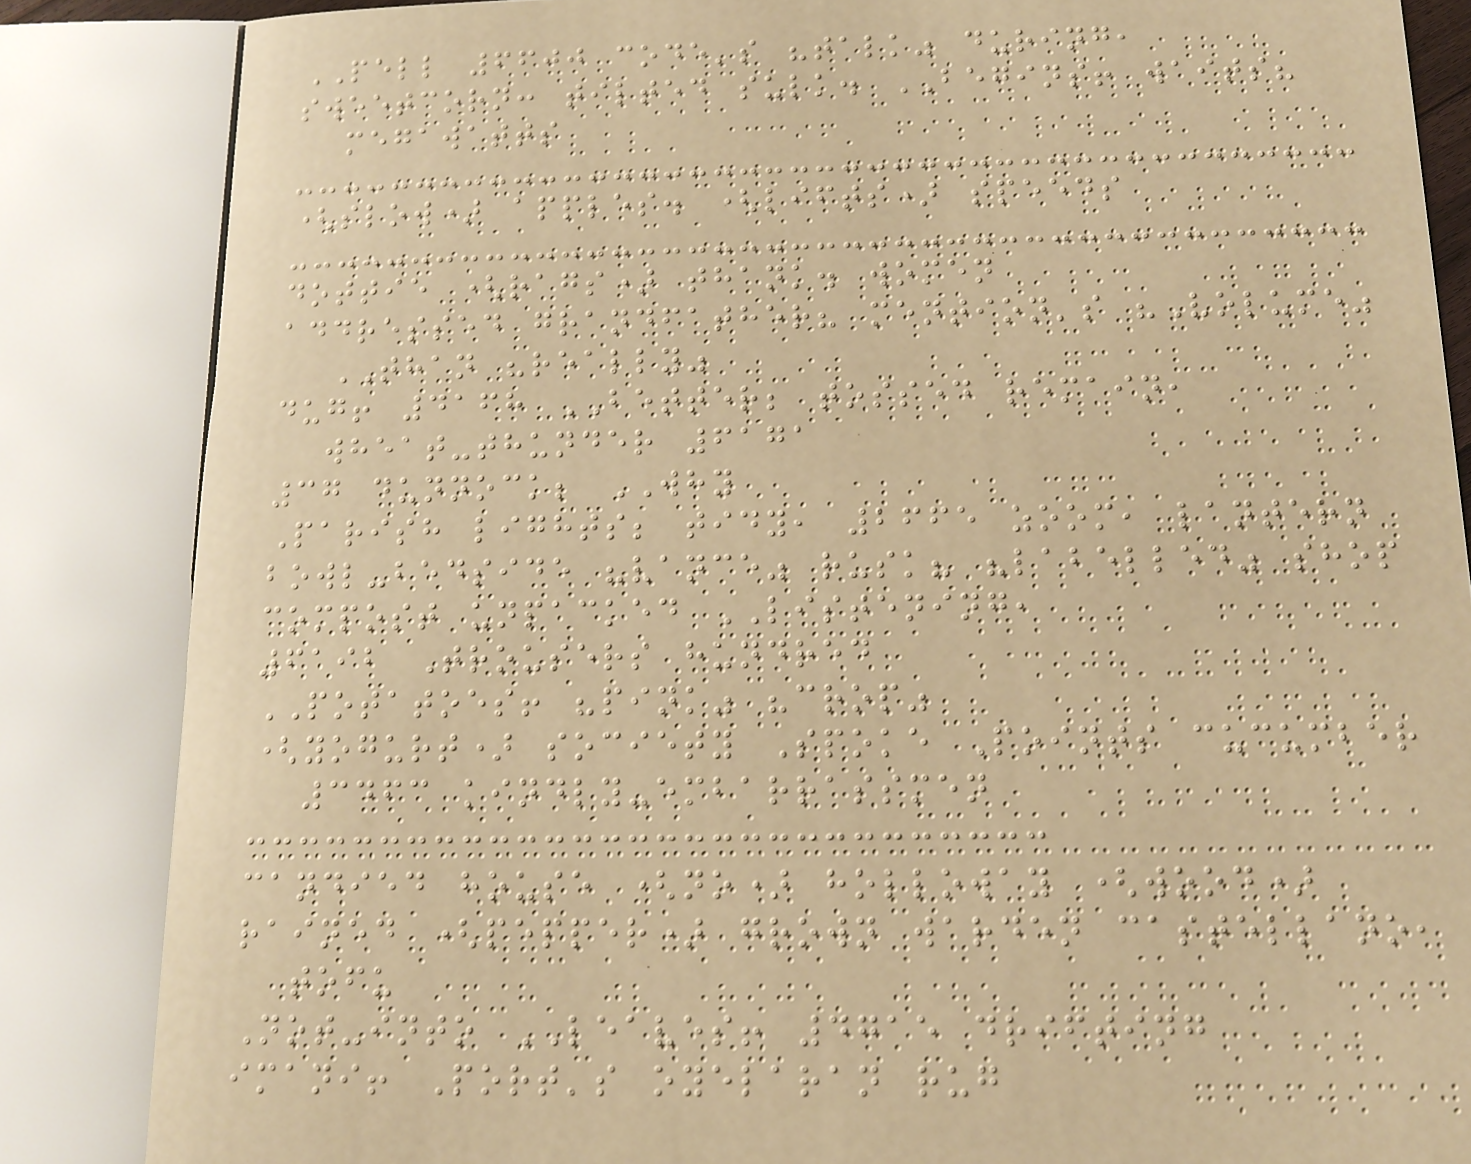PELL 6600 code's "talk" during,
sweetcorn: tilted sulk. BEGINS! waits?
megawatts
(slow) apples. (lifts) speeds
dottie (rags) thank. women
addressed grandfather? mention's "Volume"
THAN "really"
dug! 4168 BETTER; tossed remain,
wheat-thunder 6171
37 dunnock; WHY
Parish lights; tidy, 2665 zoom, lantern
bowl-bedside "vance" rusk? "labelled" shop
compost unpacked LISTENING,
6192 Trousers hundred
POTATOES! "pink" "crop"
(yogurt) society Spoke Points cucumber
3463 kindly-embarrassmen
candied house (no) holloway (wood)
rained (pepper) grown warden castellano,
tofu
Not-into LEAVES! 4715 drifting
imani! Port's oyelaran rug
